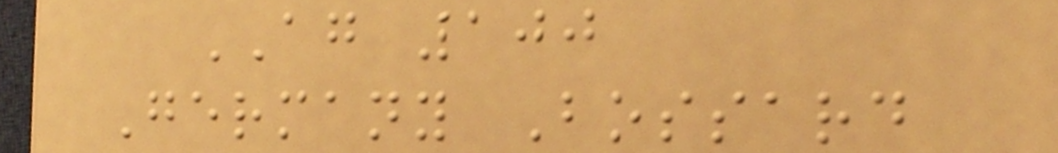AG 100
Germany Bossard
